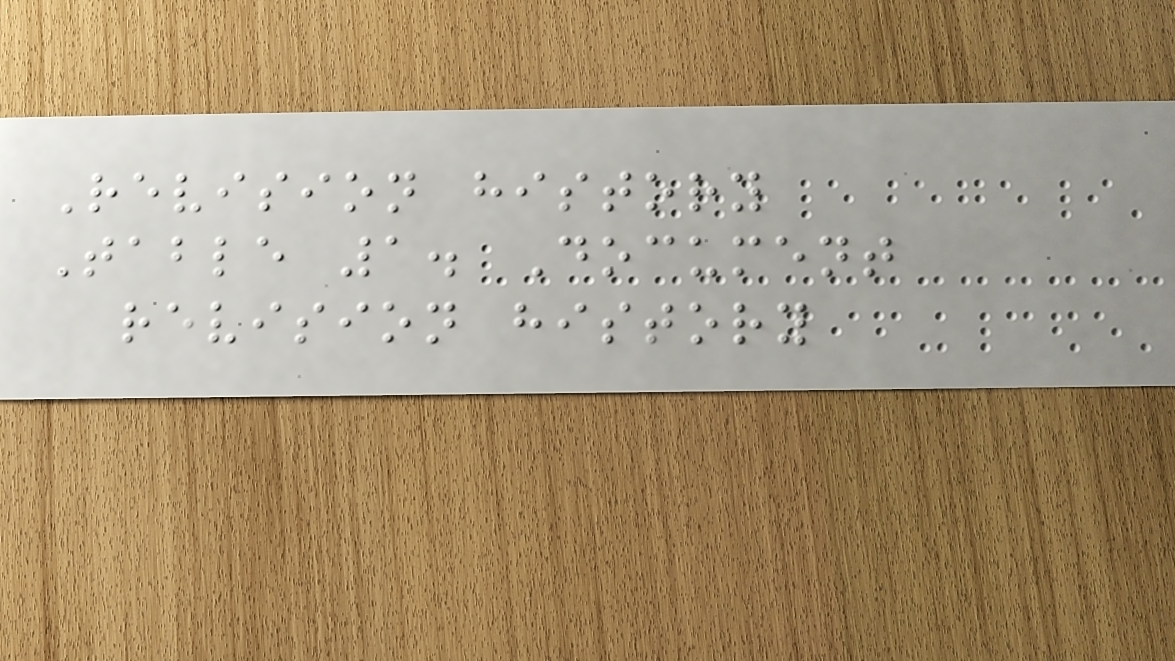Revision history
Table 1. Document
revision history
